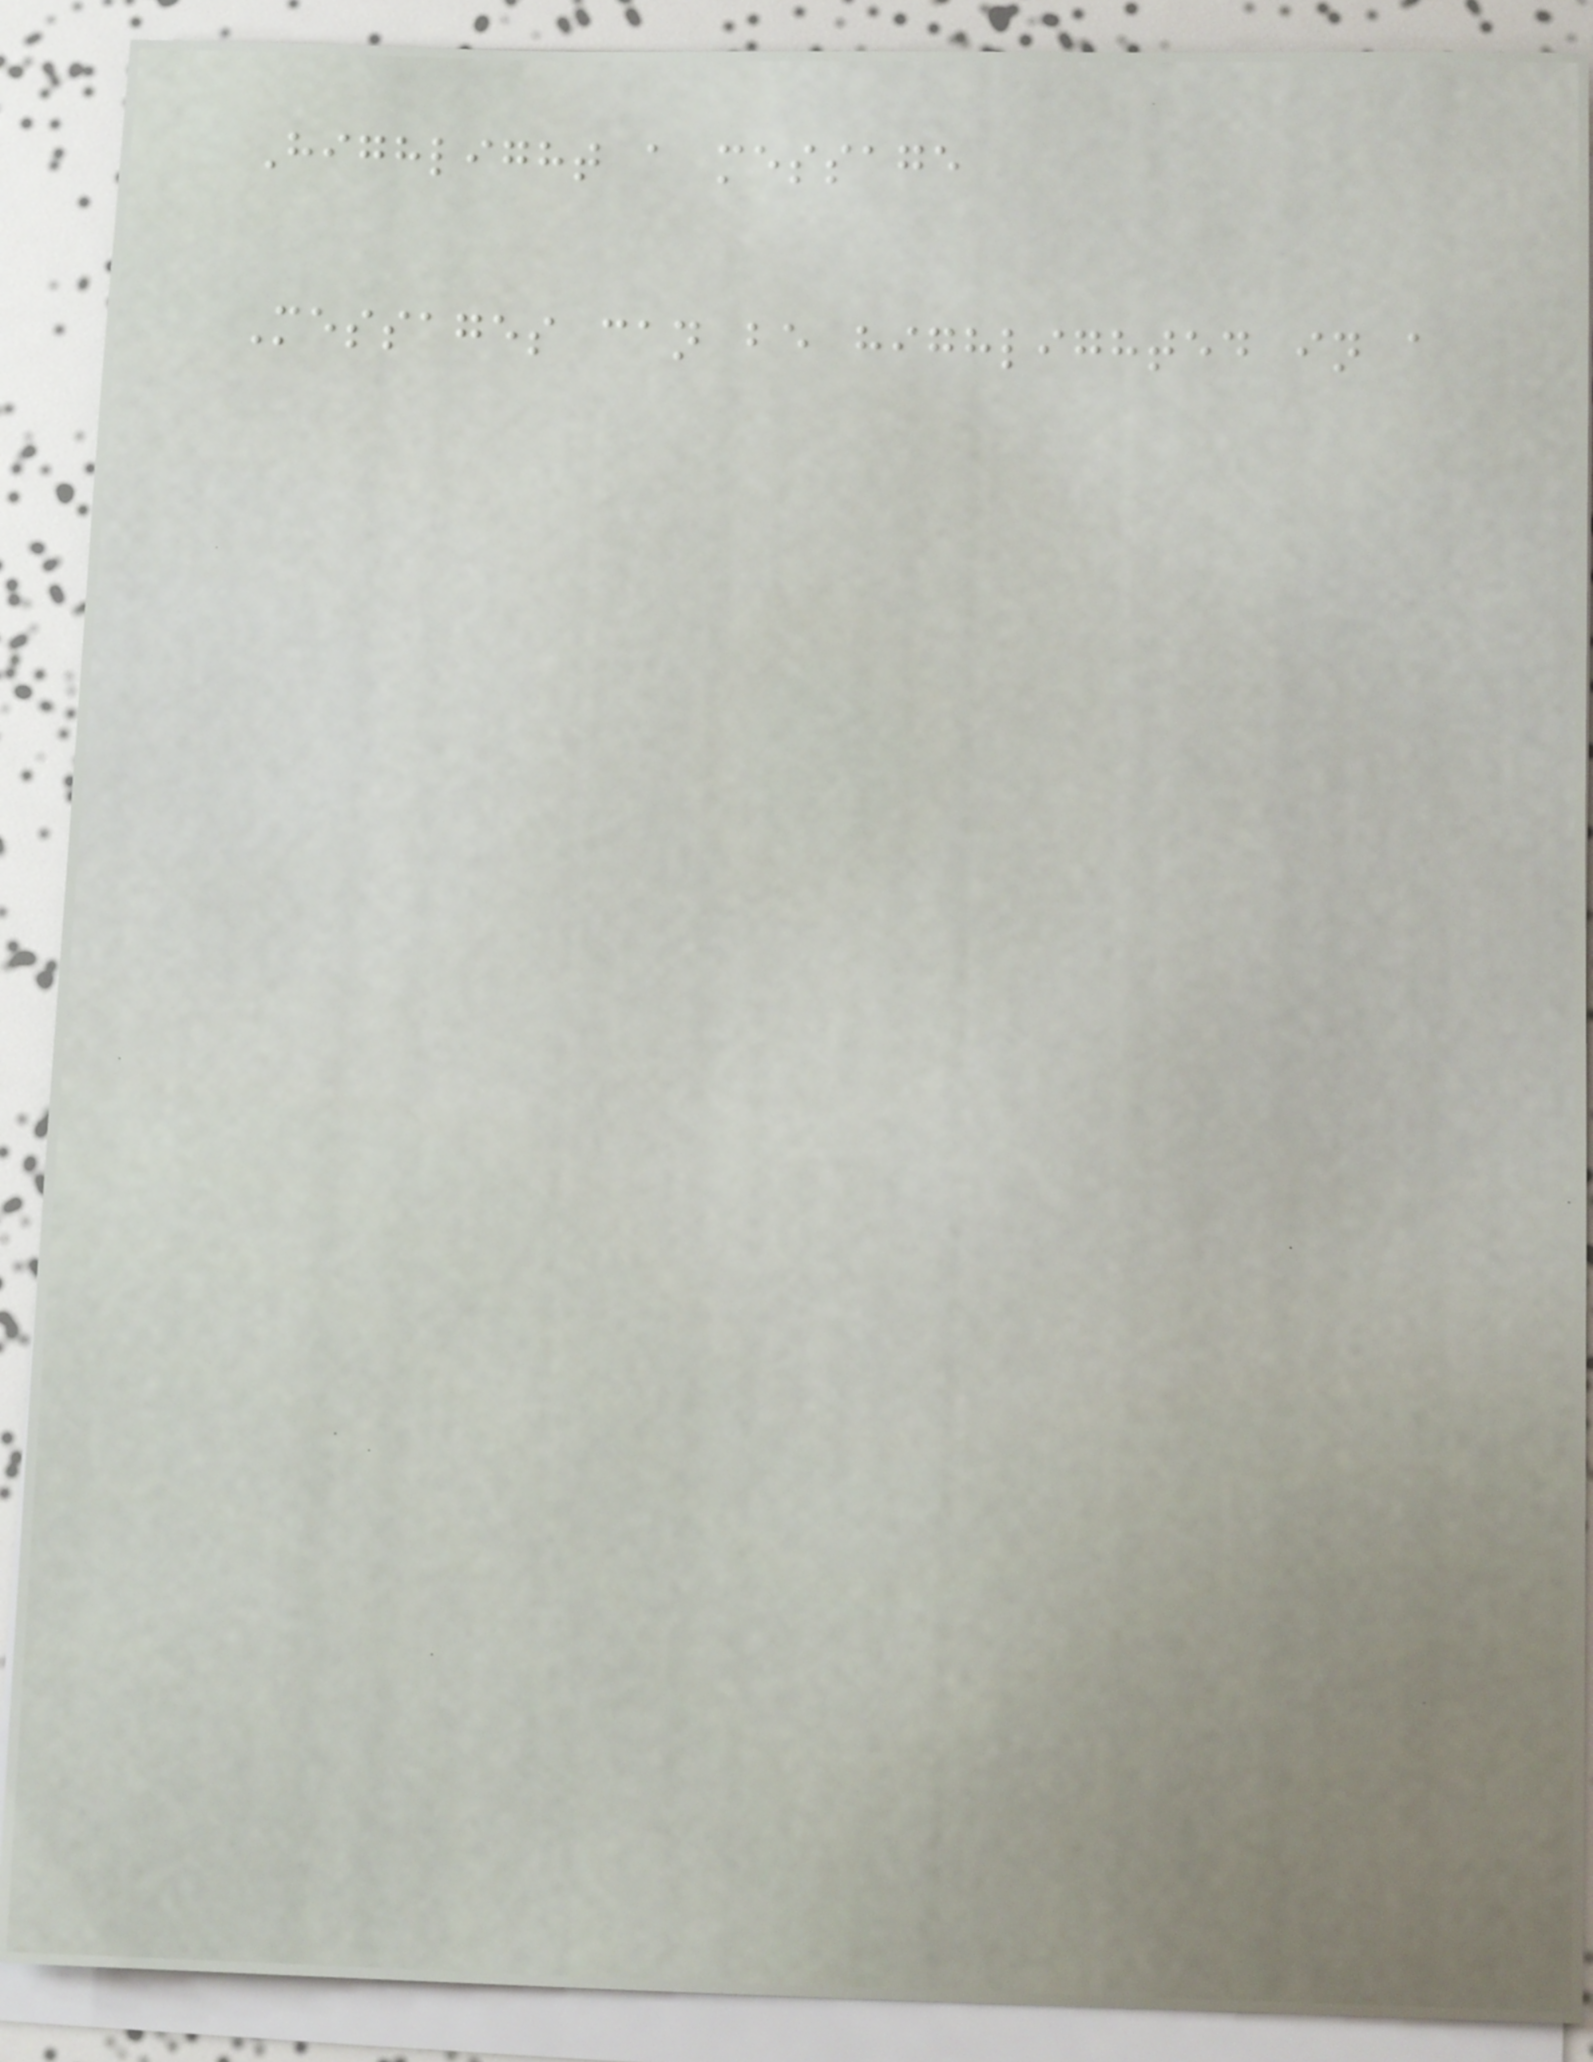Highlight a message
Messages can be highlighted in a
